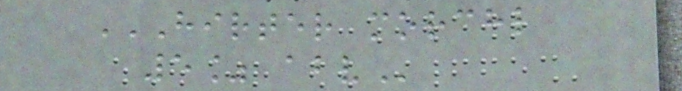HIRTER MORCHL
5% ABV
